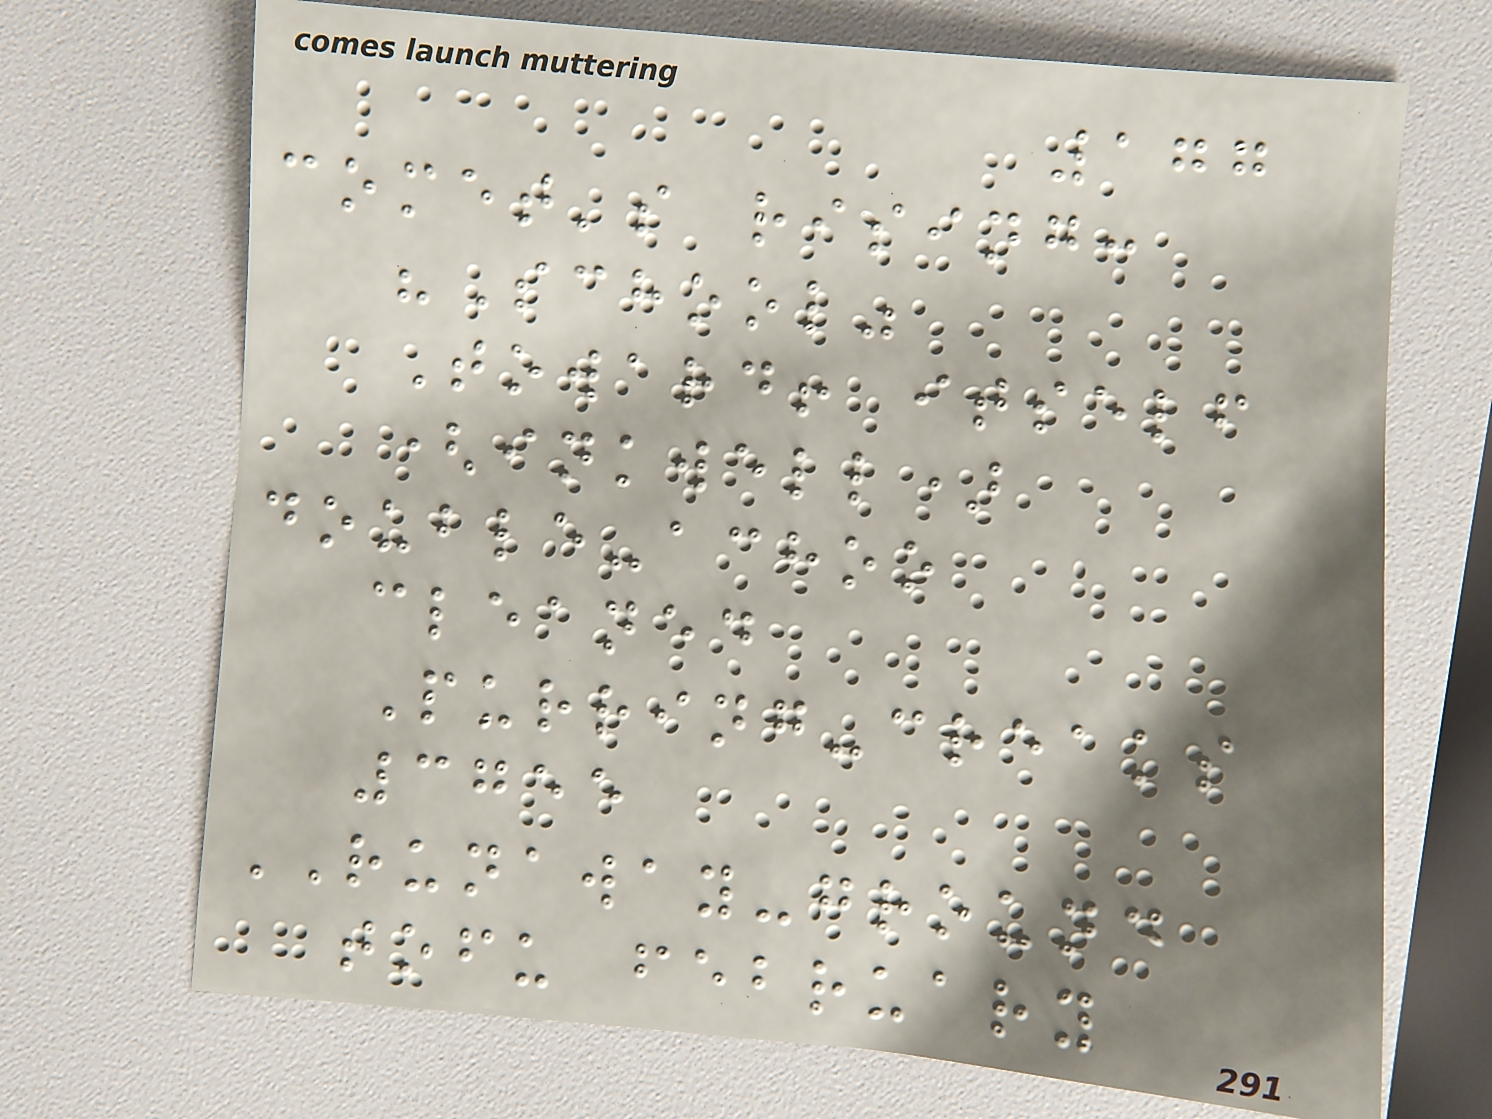177
comet's rising:
"School"
Toward! itself
(inkwell)
double-achoo
cleaned
Purring-creaks
3755
RUNAWAY-ground
tofu february
